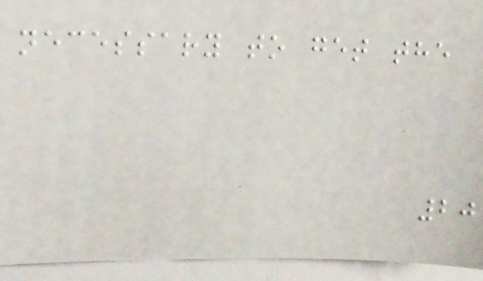necessary to get the
20
